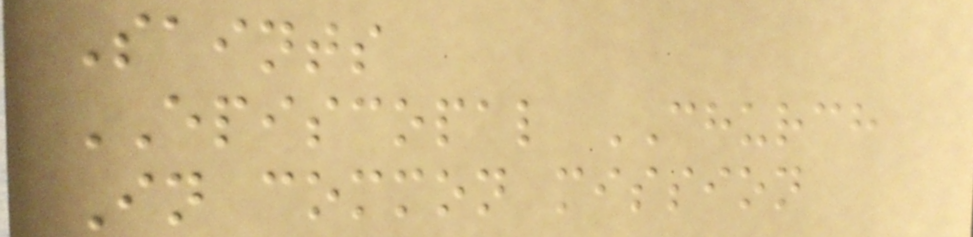Saints
EPISCOPAL CHURCH
In common mission
